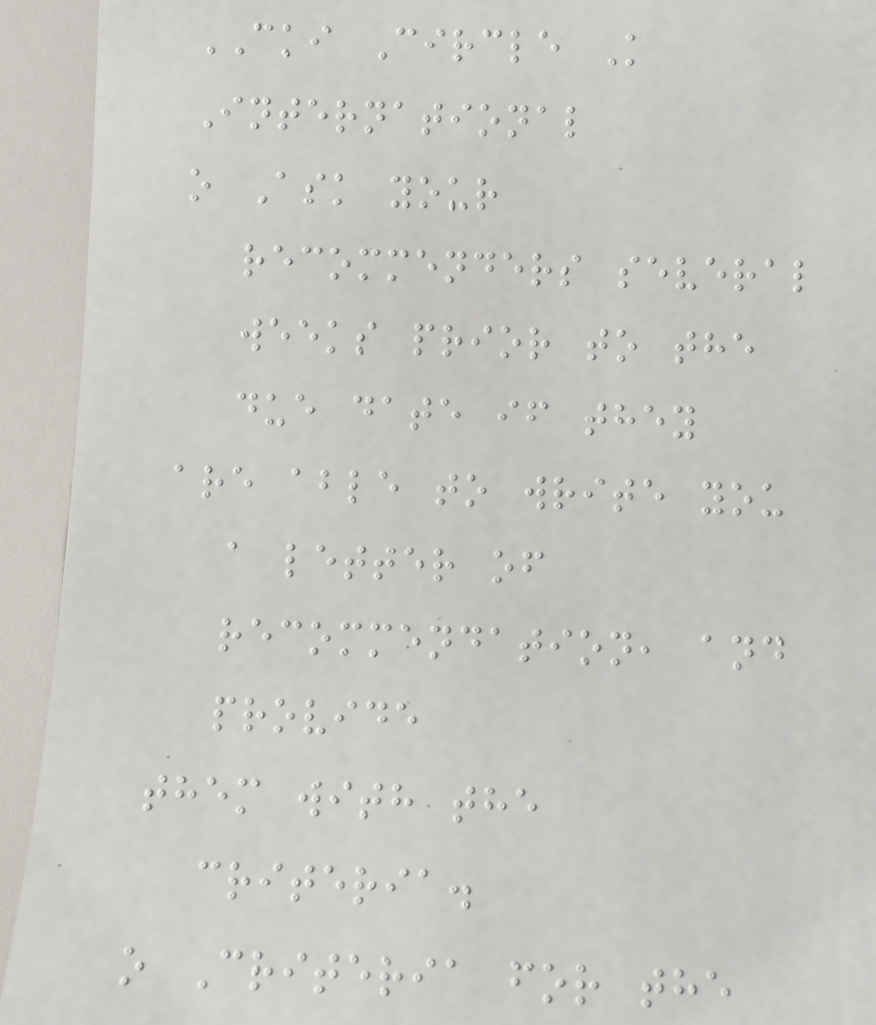CKI Circle K
International
o Ask your
recommenders several
weeks prior to the
due date if they
are able to write you
a letter of
recommendation, and
provide
them with the
criteria.
o Criteria for the
